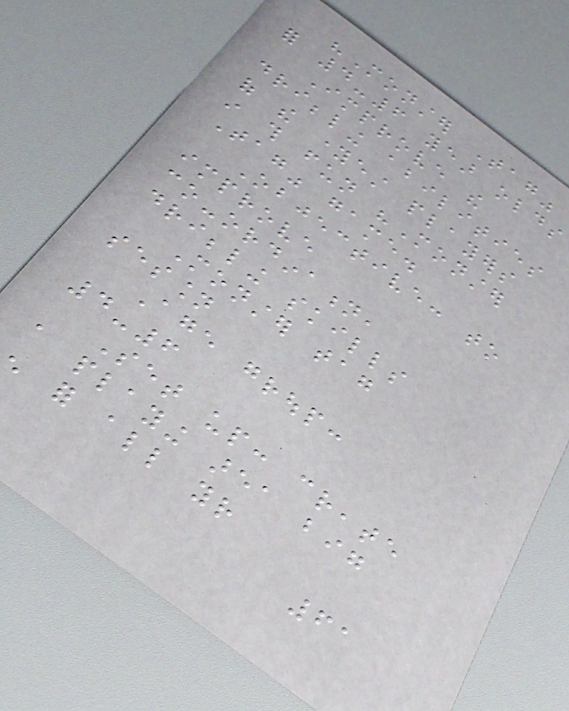"Monster Tag"
for 4-6 year olds
Improve the
dribbling abilities
of the youngest players
in this fun "Monster
Tag" game.
Objective: to
improve
co-ordination,
dribbling skills
Monster tag
session
Age group:
4-6
Set up: create
a playing area big
enough for all your
61
